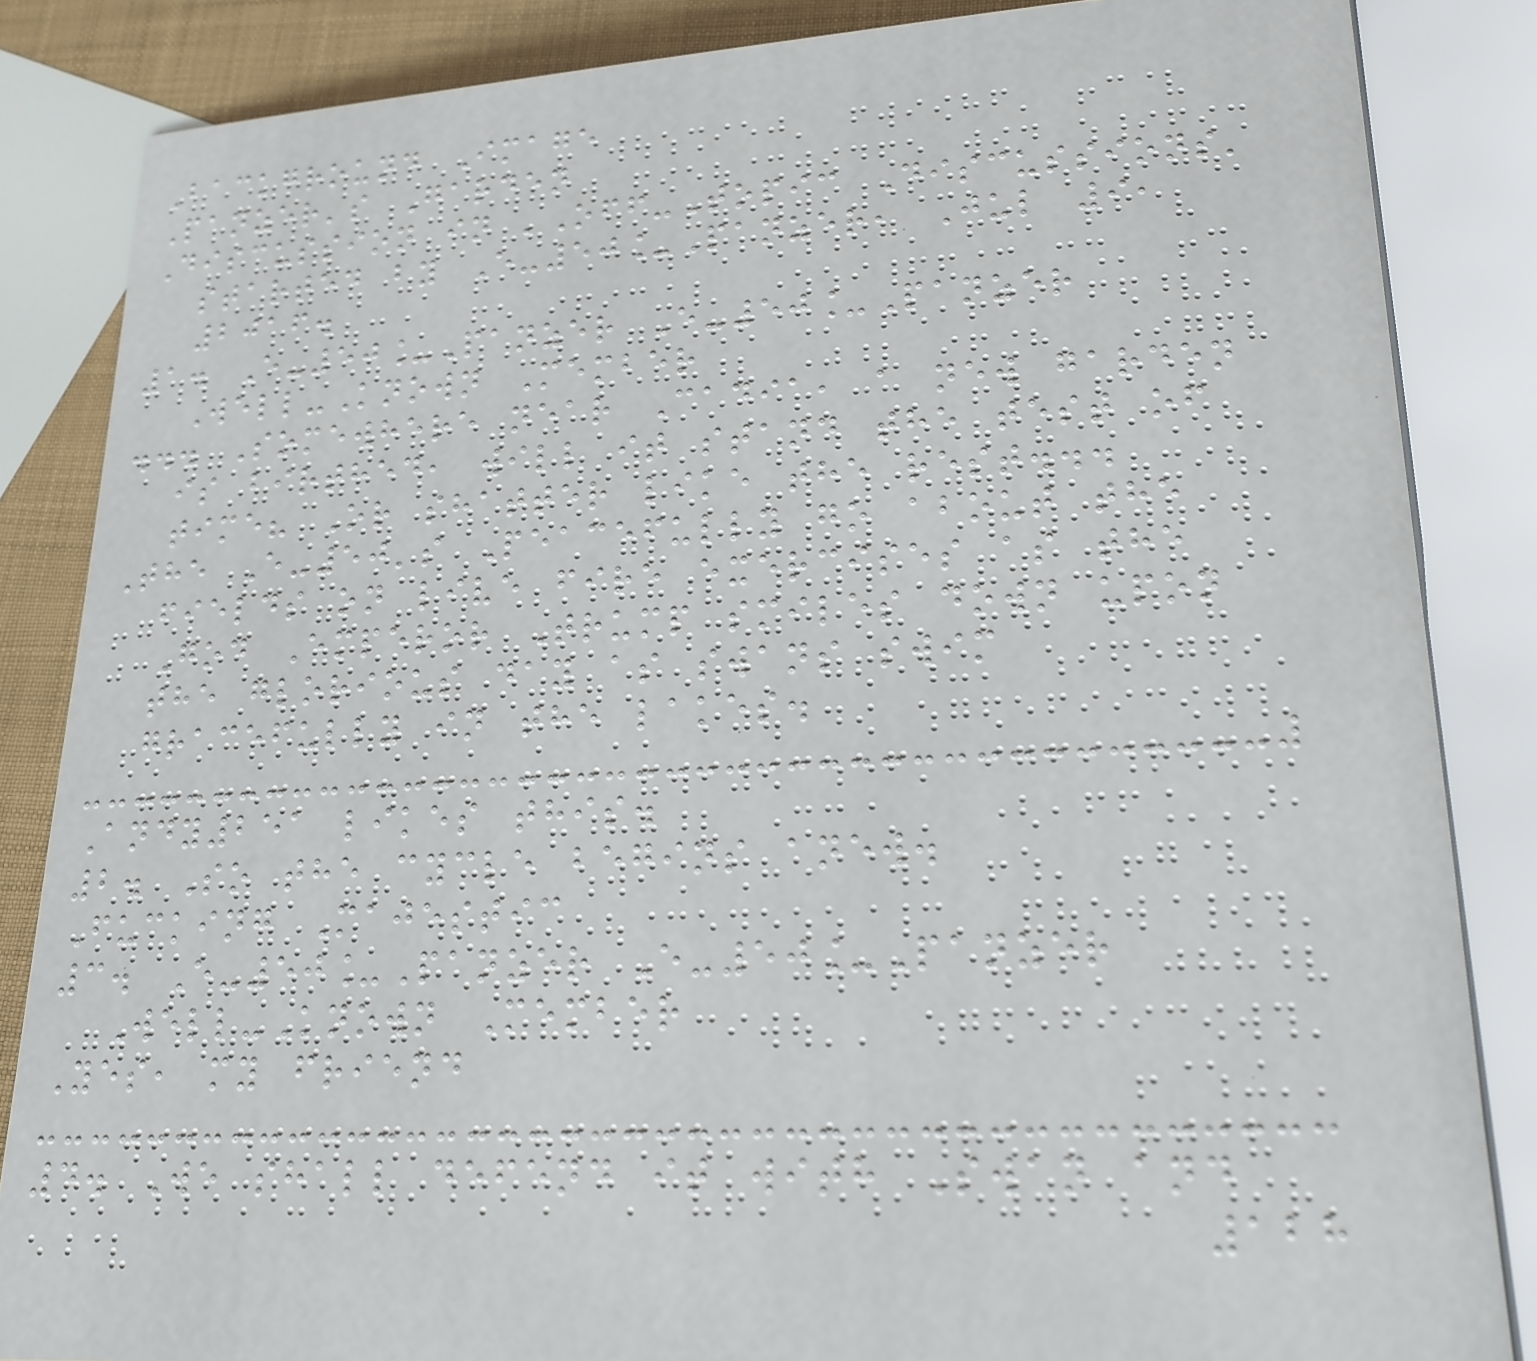Background Image
Panzer's Garden
Discussion in 'Off-Topic Discussions'
started by E-50_Panzer, Jul 9,
2016.
1. E-50_Panzer E-50_Panzer
Well-Known Member
... Somewhere near Cadia, a new garden
is birthed, will it stand the test of
time? Or shatter like the rest...
The E-50's Peacefully go about the
fields on live fire exercises as the
God Emperor Trump smiles down upon
the glorious day as swans swim
gracefully in the lakes.
Andy251 likes this.
2. So the cycle begins anew.
Fucking Majestic
3. E-50_Panzer E-50_Panzer
Well-Known Member
Yes, my friend
4. We shall defend it with Swan and
128
